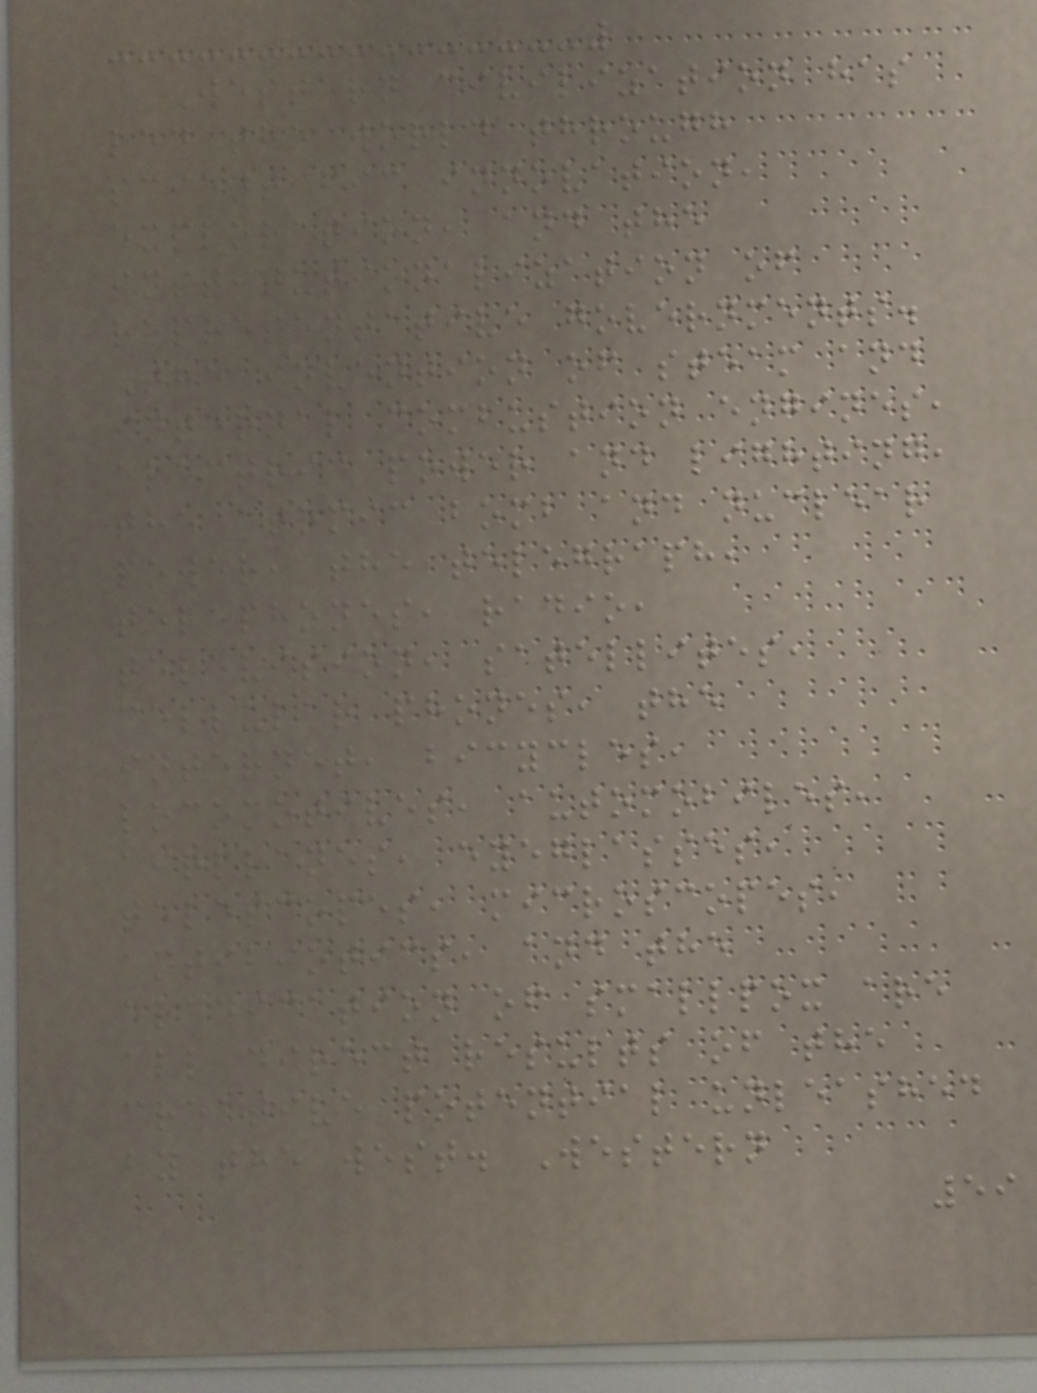Western civilization has
led the world through
scientific innovation,
exploration, and the
institutionalization of
representative governments.
The invention of steam and
internal combustion engines,
electric power and lighting,
the atomic bomb and nuclear
power, the telegraph,
telephones, radio,
television, satellites,
cellular phones, the
internet, bicycles,
locomotives, automobiles,
airplanes, eyeglasses,
telescopes, microscopes,
antibiotics, and the
eradication of smallpox are
all direct results of the
creative potential unleashed
by the west. Western
59
